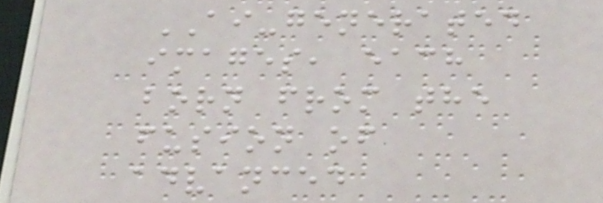AI-generated
images, each
born from the
fusion of
advanced
